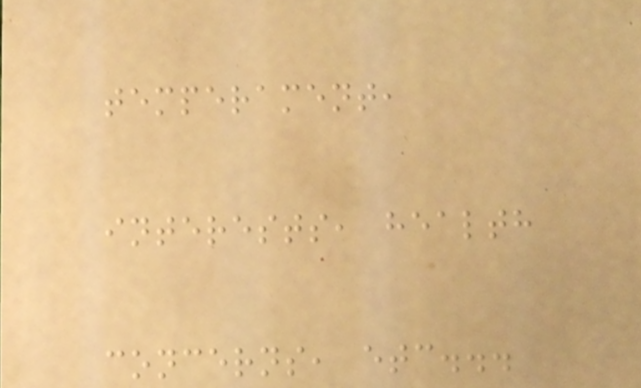temperament,
interests, health
concerns, etc...
